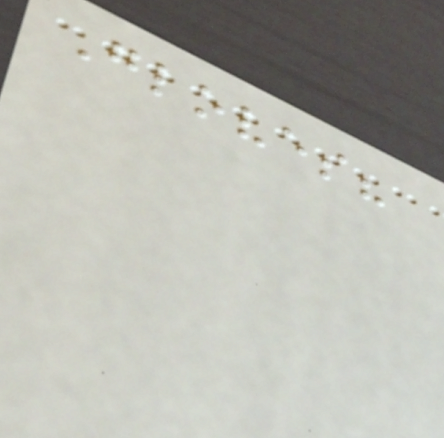Gloves?
